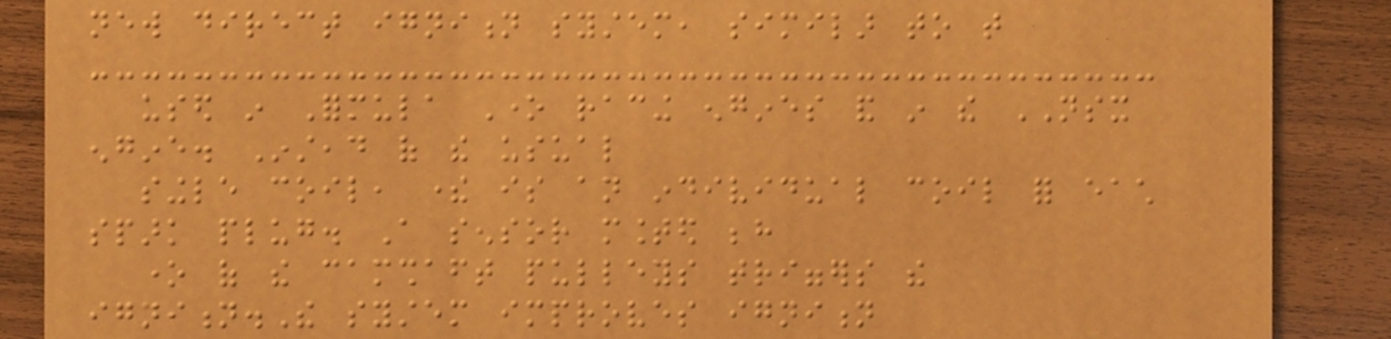new direct ignition system, similar to that
used in Formula One racing engines and in the NSX
engine. Instead of the usual
single coil, there is an individual coil for each
spark plug. A sensor mounted behind
one of the camshaft pulleys triggers the
ignition.The system improves ignition
